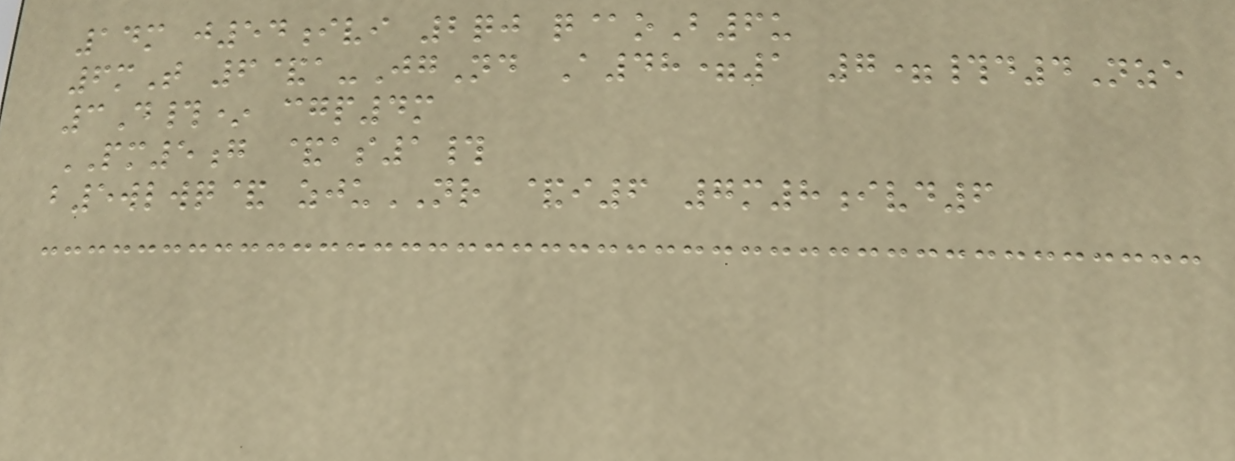14m j54ivi 2qj q@oB6u
6mT 6&a-JgNd A48=1 7=#d4Nze
3D#* cgp4m
PM5g &as1#
b5wlwq& zjuNR &i6 7m8ivd6
